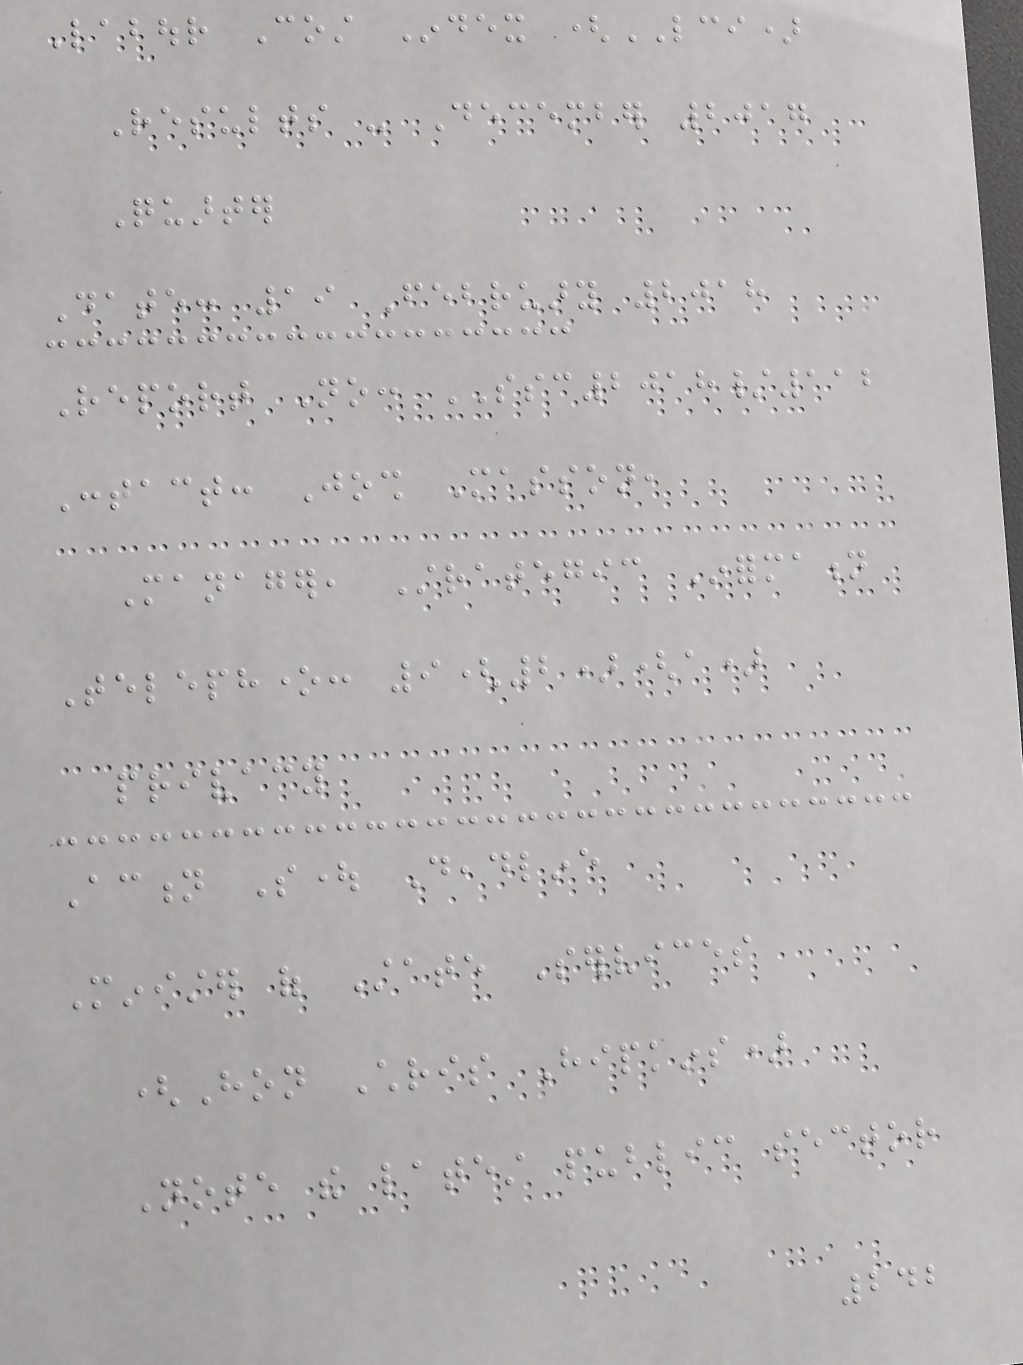Labour Cost Index (LCI)
Results - December 2017
Quarter
Date: 19 February 2018
Report No: SSC2018/112
Contact: Josh Masson,
Manager, Strategic Information
Telephone: 9(2)(a)
privacy
Action Sought Deadline
Minister of State Services
(Hon Chris Hipkins)
Note the latest public sector
242
